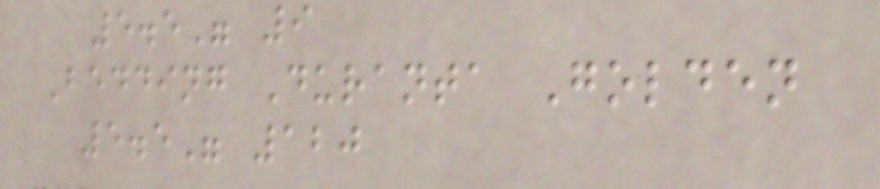5.5" 9
Bedding Duranta Golden
5.5" 120
